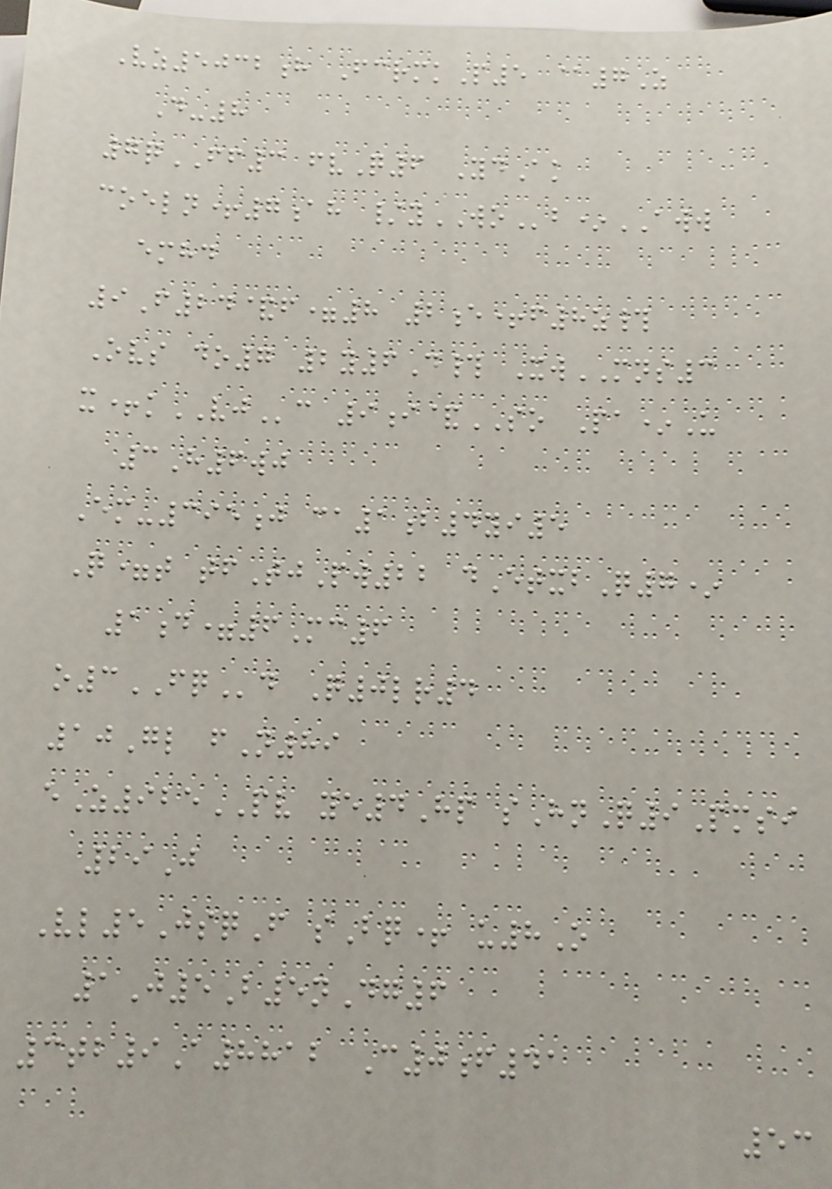Vz5032h FcrmkP5 @7Z
D-8
7qFF3 fvQ6 YdAk
coeln+7ah /yWOb*AWW
emhd
9F24&f=8 2e+f8z#
Ovs do7 2y6D# XwMNS3
x+kVJc 9i&SO Pa*U
3H6wj
Em-395j ca1b4yi5
Q=t tfTjPw22 dEtxbQ7*
1d=6Mc6
o3FQd Q0lr4
10Gl fN89
eZ925PV ye4Hp sHnQ9Pmsi
29J
Vl5JsqF sBq+ u8O
1J5B5nDg6
3tb9A8812 C0f41
53
